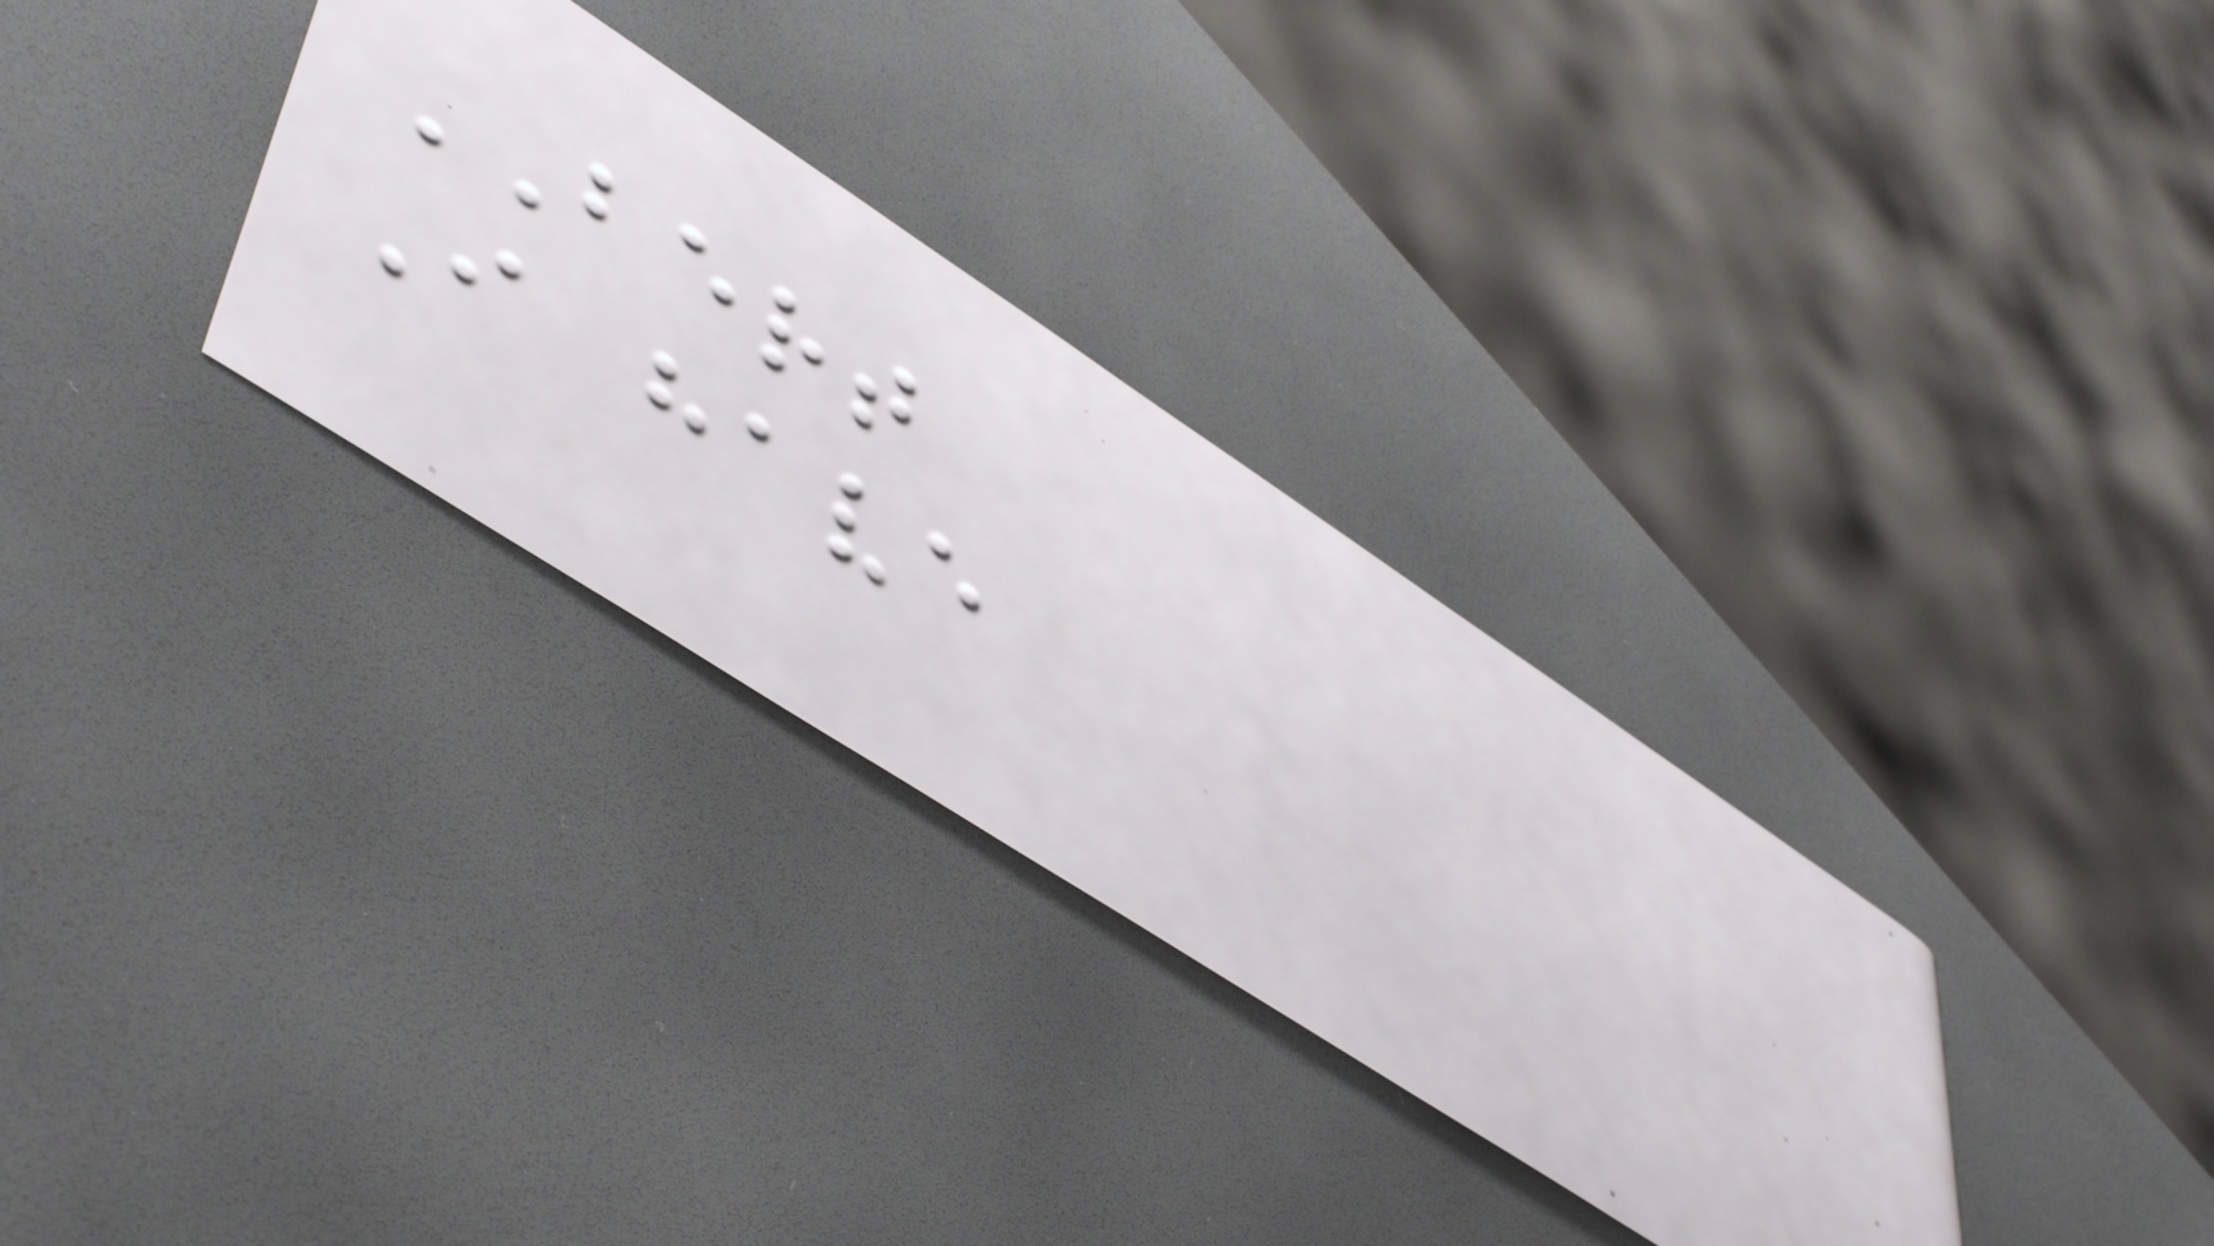BERT
I have
